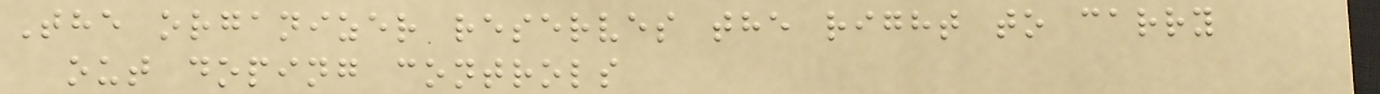The organizer reserves the right to carry
out doping controls
